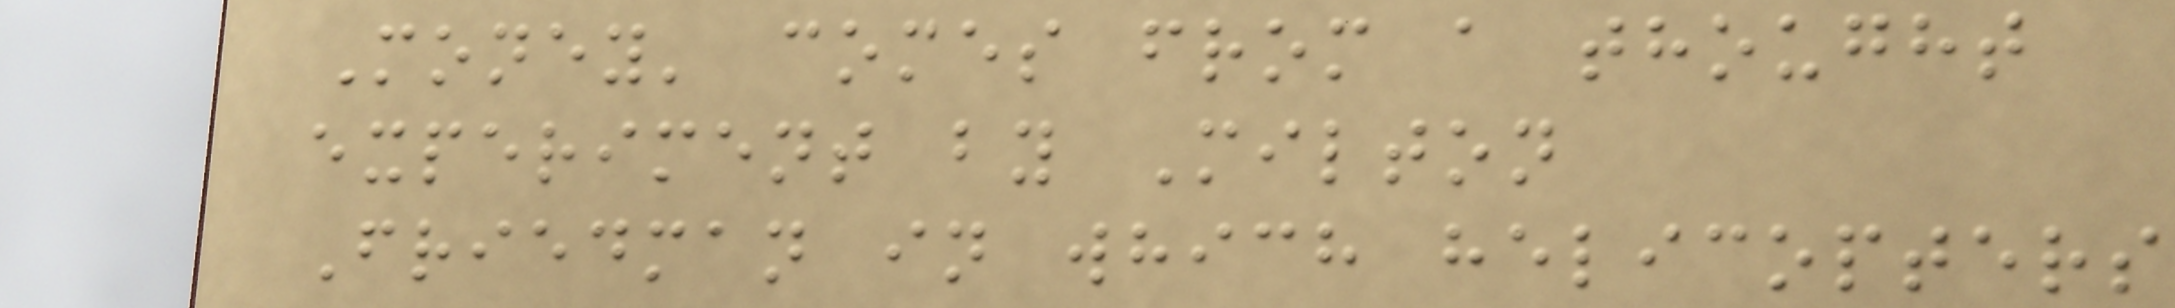Money' comes from a thought
experiment by Milton
Friedman in which helicopters
